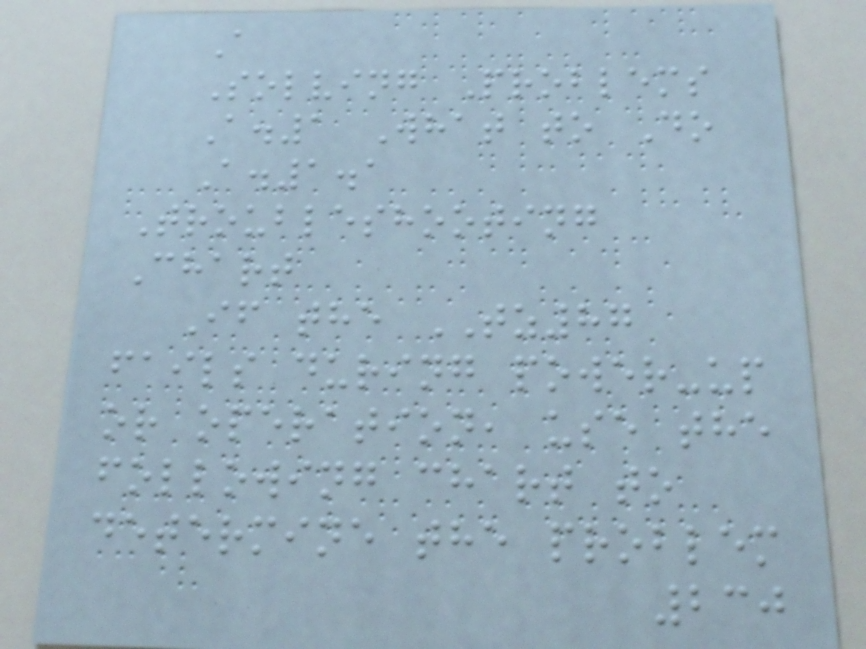A
Solving Problems
A.1 What to Do
A.1.1
Troubleshooting
Chart
If the TZ87
fails during power-up
or operation, use the
following chart to
determine the problem
230
